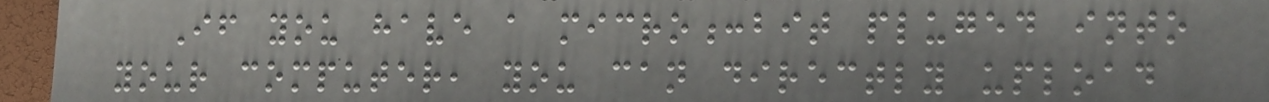If you have a micro:bit pluged into
your computer, you can directly upload
